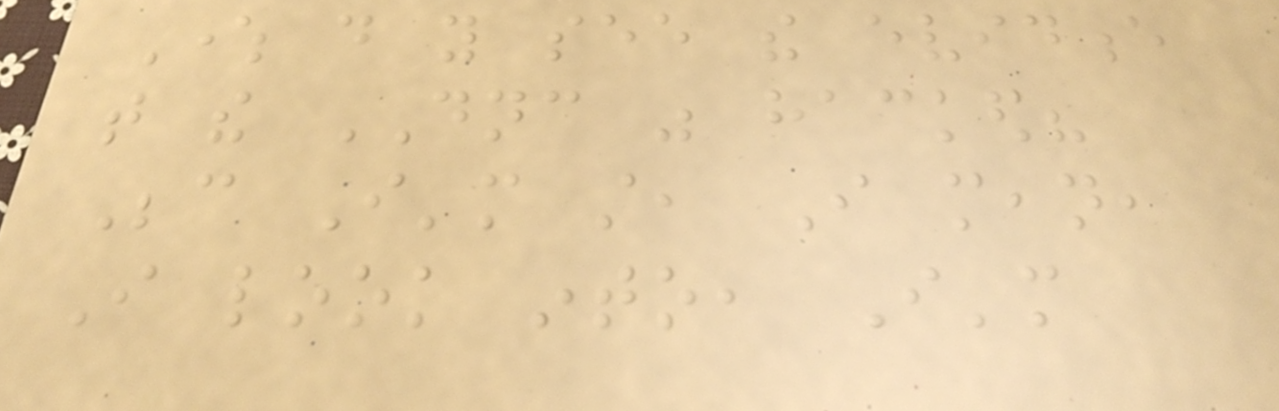Where do you see the evidence
that the DNC was hacked?
Because I'm still, I mean,
I look into, I'm
